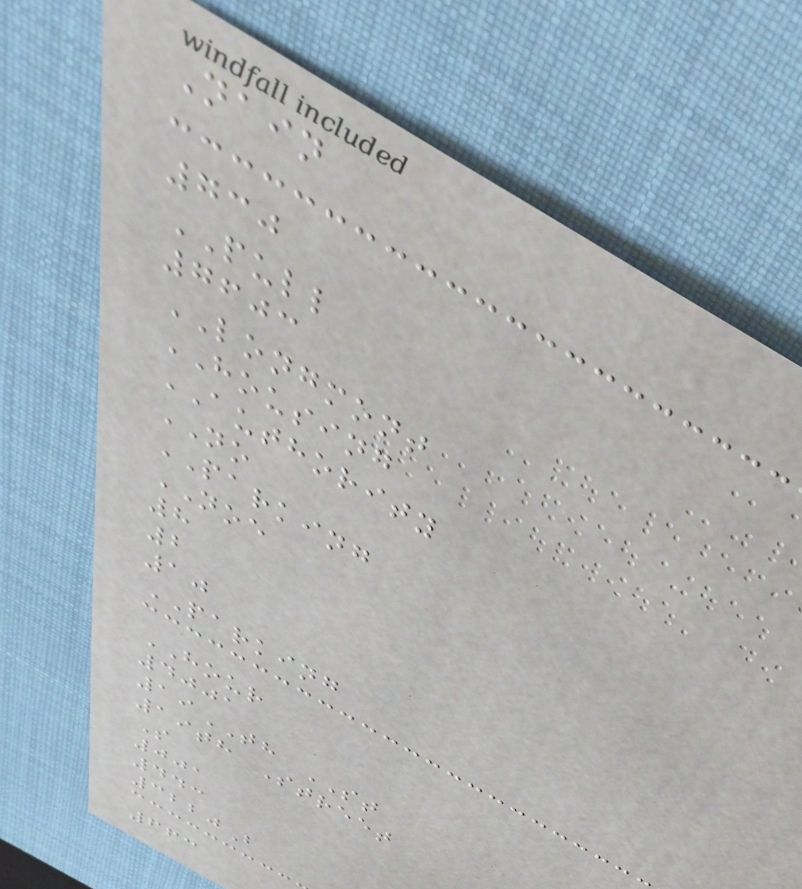Nain
730
PULL
7603
LONGMONT
HOUSING
AUTHORITY
NO
PARKING
NOE
8
2
10
PARKING
HOUR
4001
19TH ST
19th Street
S
001
443
3220B
663
